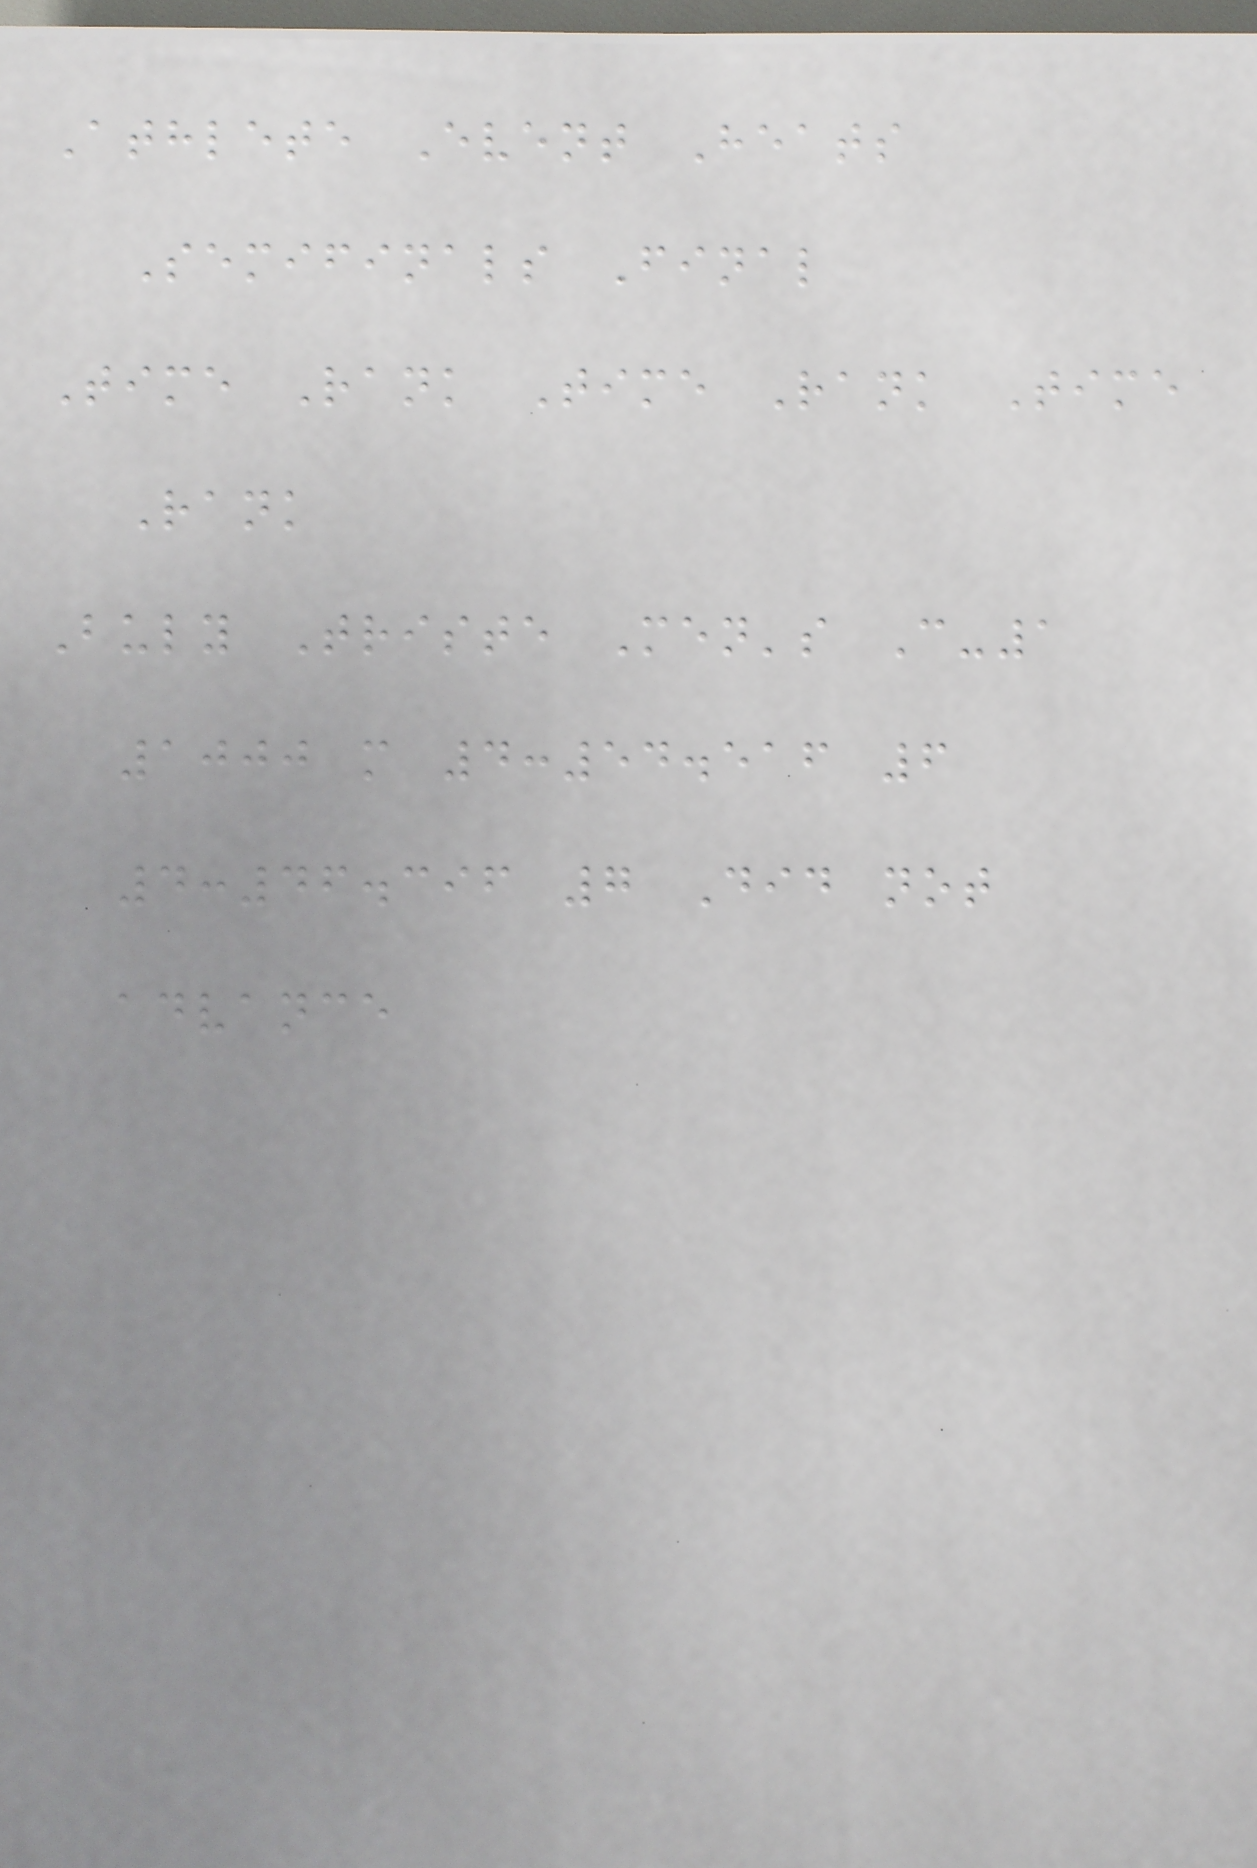Athlete Event Heats
Semifinals Final
Time Rank Time Rank Time
Rank
Buly Triste Men's C-1
1000 m 4:54.516 6
4:46.396 7 Did not
advance
